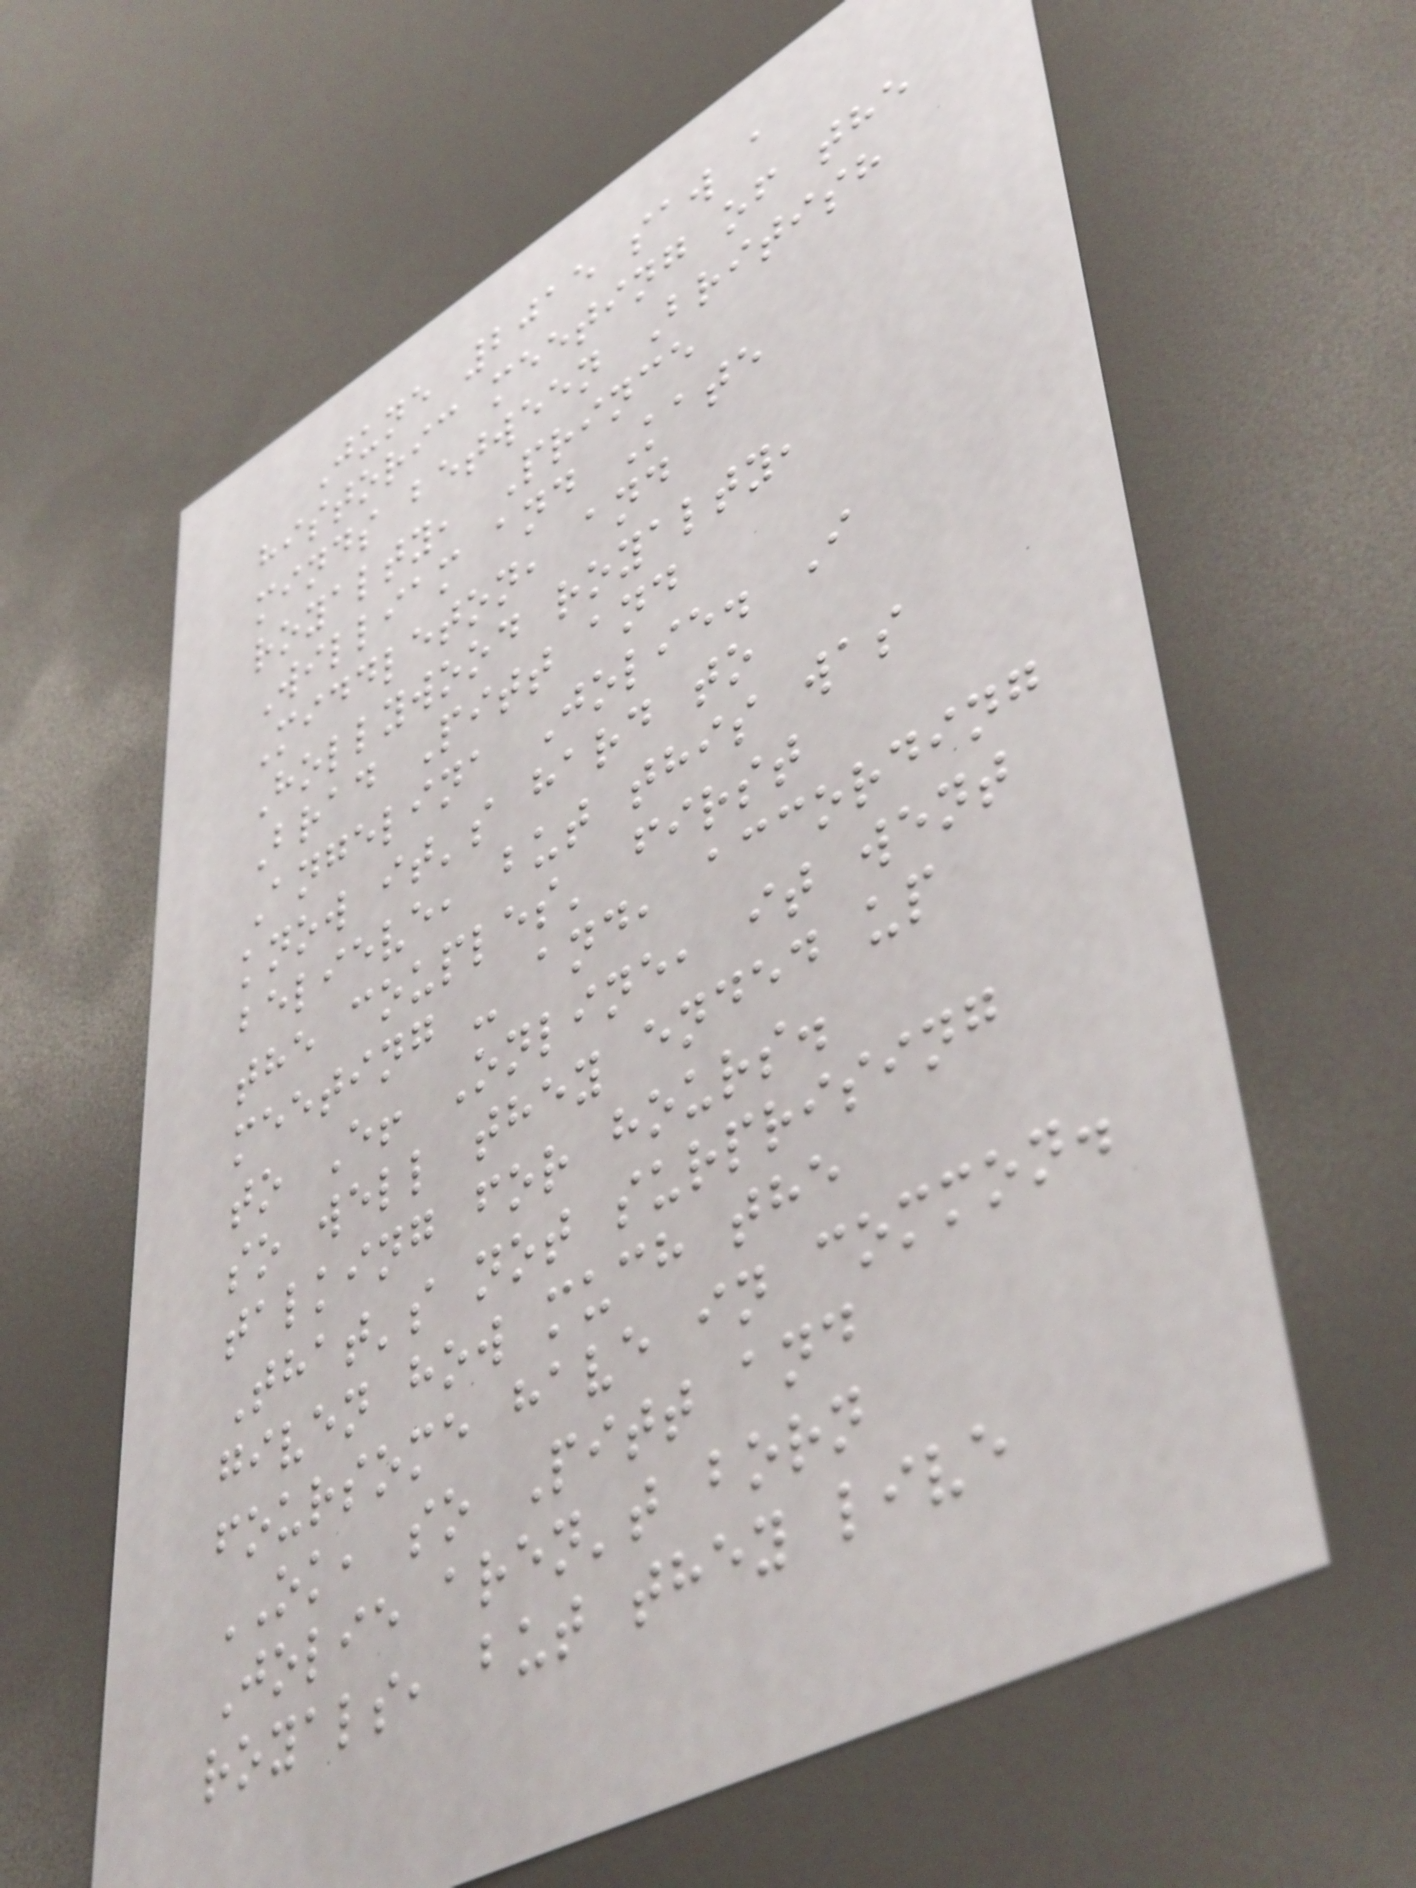June 2015 saw a
historic meeting of the
minds between British
royalty, Prince
William and Kate
Middleton, and
Hollywood royalty,
Brad Pitt and
Angelina Jolie. I
know it's hard to
believe, but this was
the couples' first
meeting - and, according
to E! Online, it went
so well they ended up
talking for hours.
That's not surprising
given how much the
foursome have in common.
OK, so Pitt and
Jolie aren't born
royals, but they live
